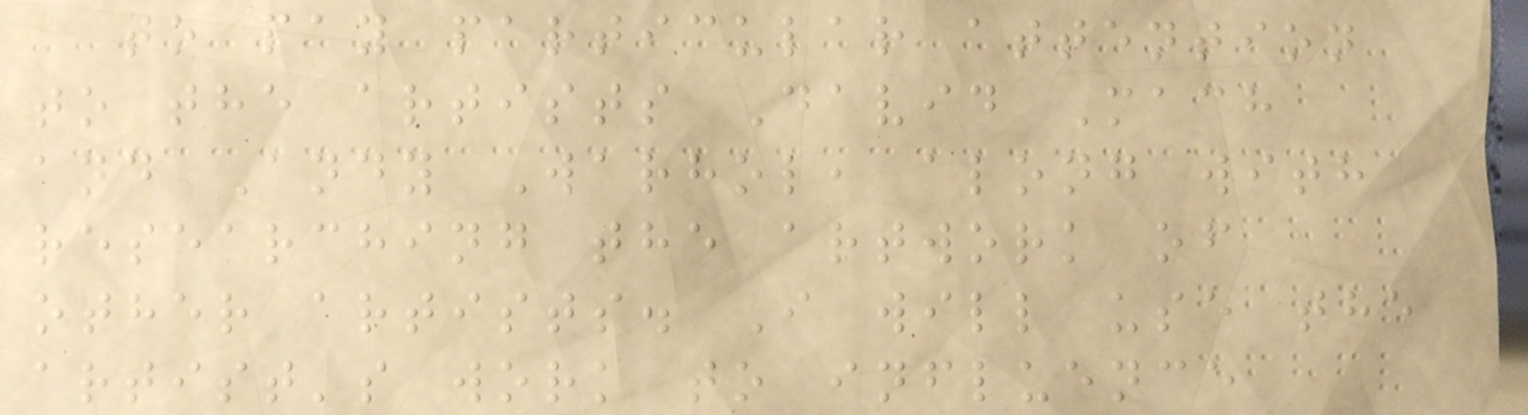to pay particular attention
to the artists David Mach
and Andy Warhol, along with
researching the artwork of
other artists. I will use the
artist's work to influence
